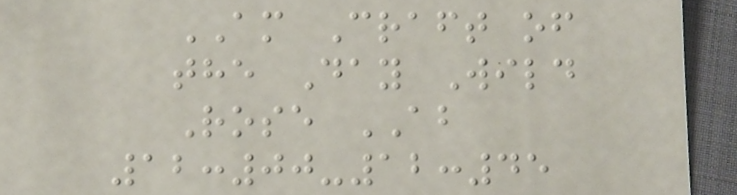AM Craft of
the Day Wild
Rose AB
12:00-12:45
